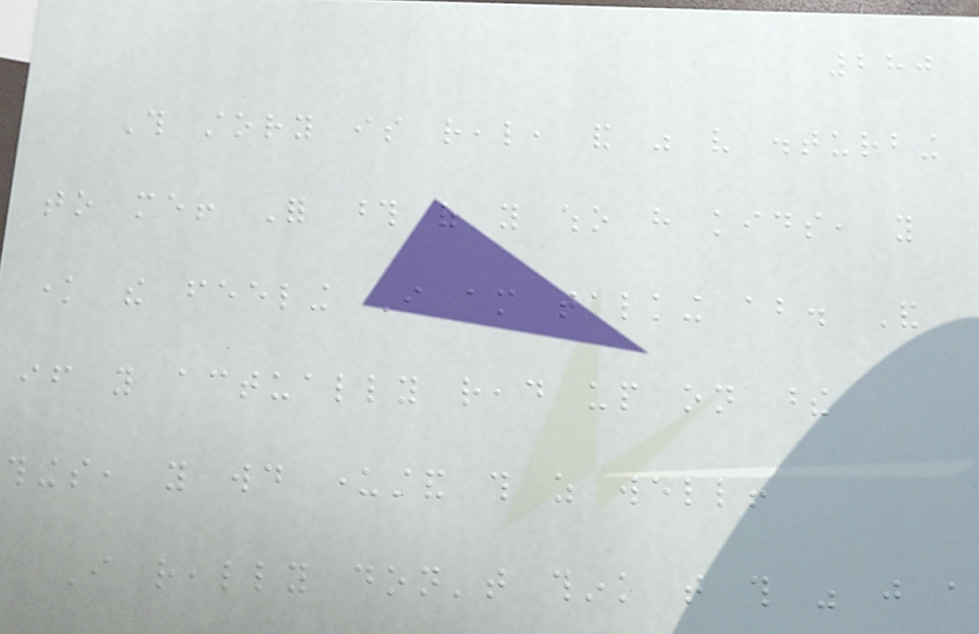280
This story is real, and was very disturbing
to me! For those of you who have kids, you
know the feeling I am talking about. And
if you actually read up on these
things, you would understand this as well!
I really don't think that this was just a
